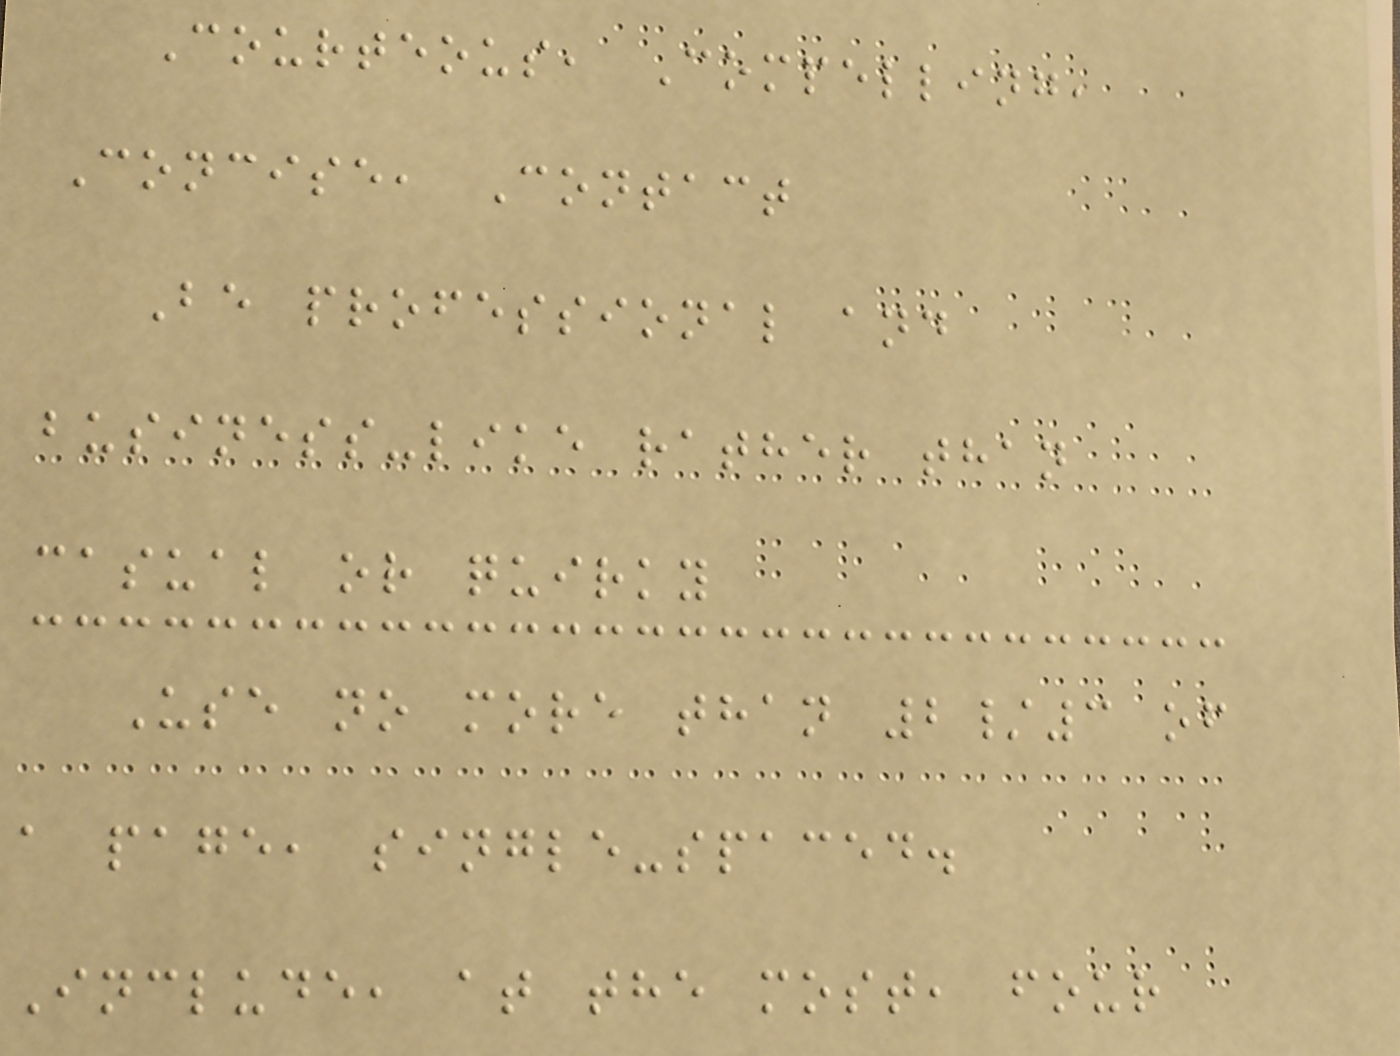Courteous, Compelling,
Concise, Contact
Be professional and
business-like rather than
casual or quirky
Use no more than 2/3 of
a page, single-spaced.
Include, at the most, four
